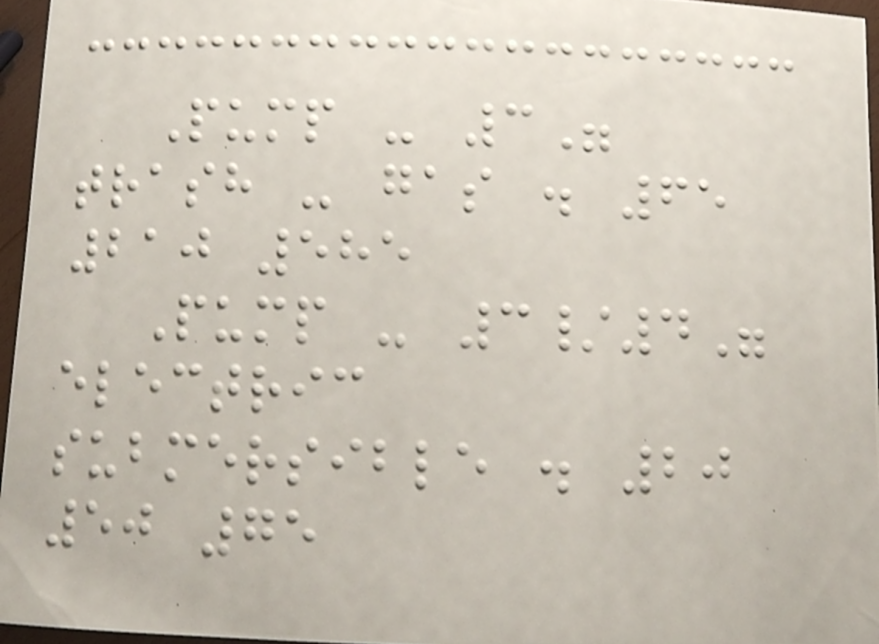Pump - 3"
trash - gas . 65
210 585
Pump - 3/4"
electric
submersible . 20
50 75
